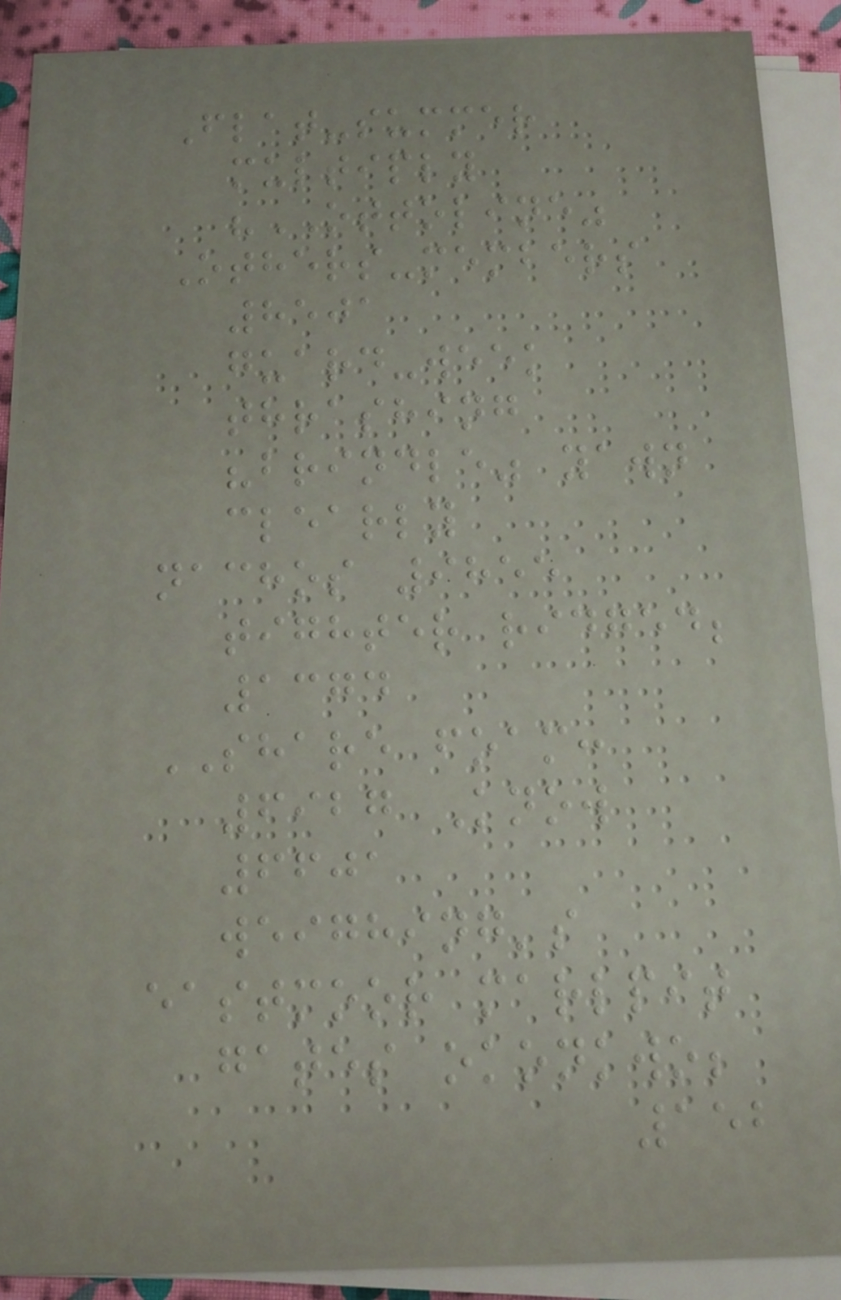Flat-summer
multiply
"OTTOLINE"
Others-members
8501
guard-week
thrashing
"brindle" yawn
clearly
nachos 9855
tighter ridged;
1374
SHARE foam:
6927 Know
6601
weighing's
eastmoor marlpit
gates okonkwo;
152
